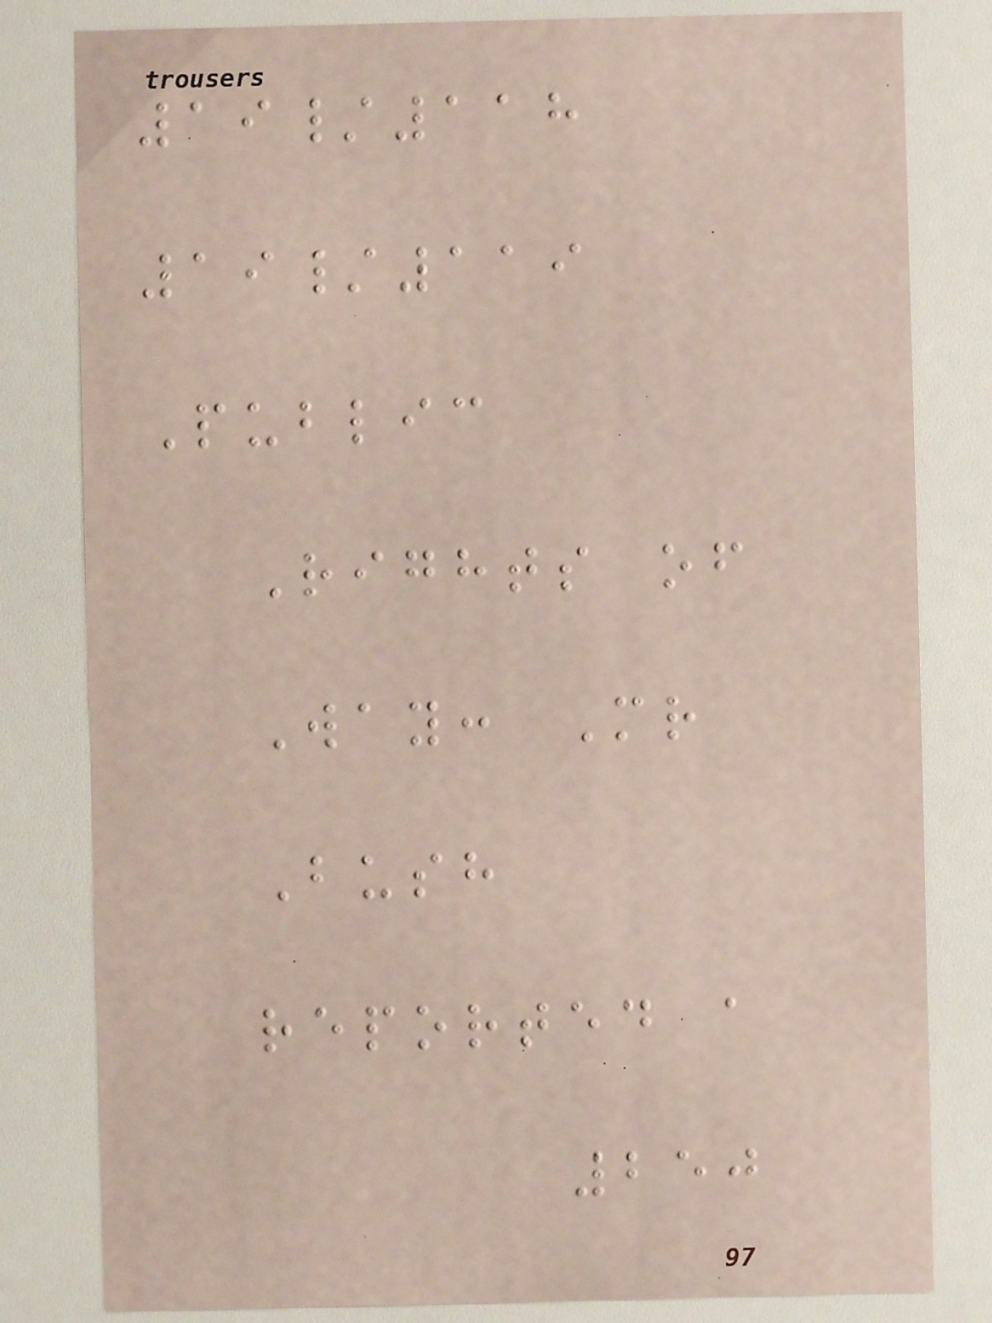19/118
19/119
Public
Rights of
Way: Mr
Bush
reported a
250
